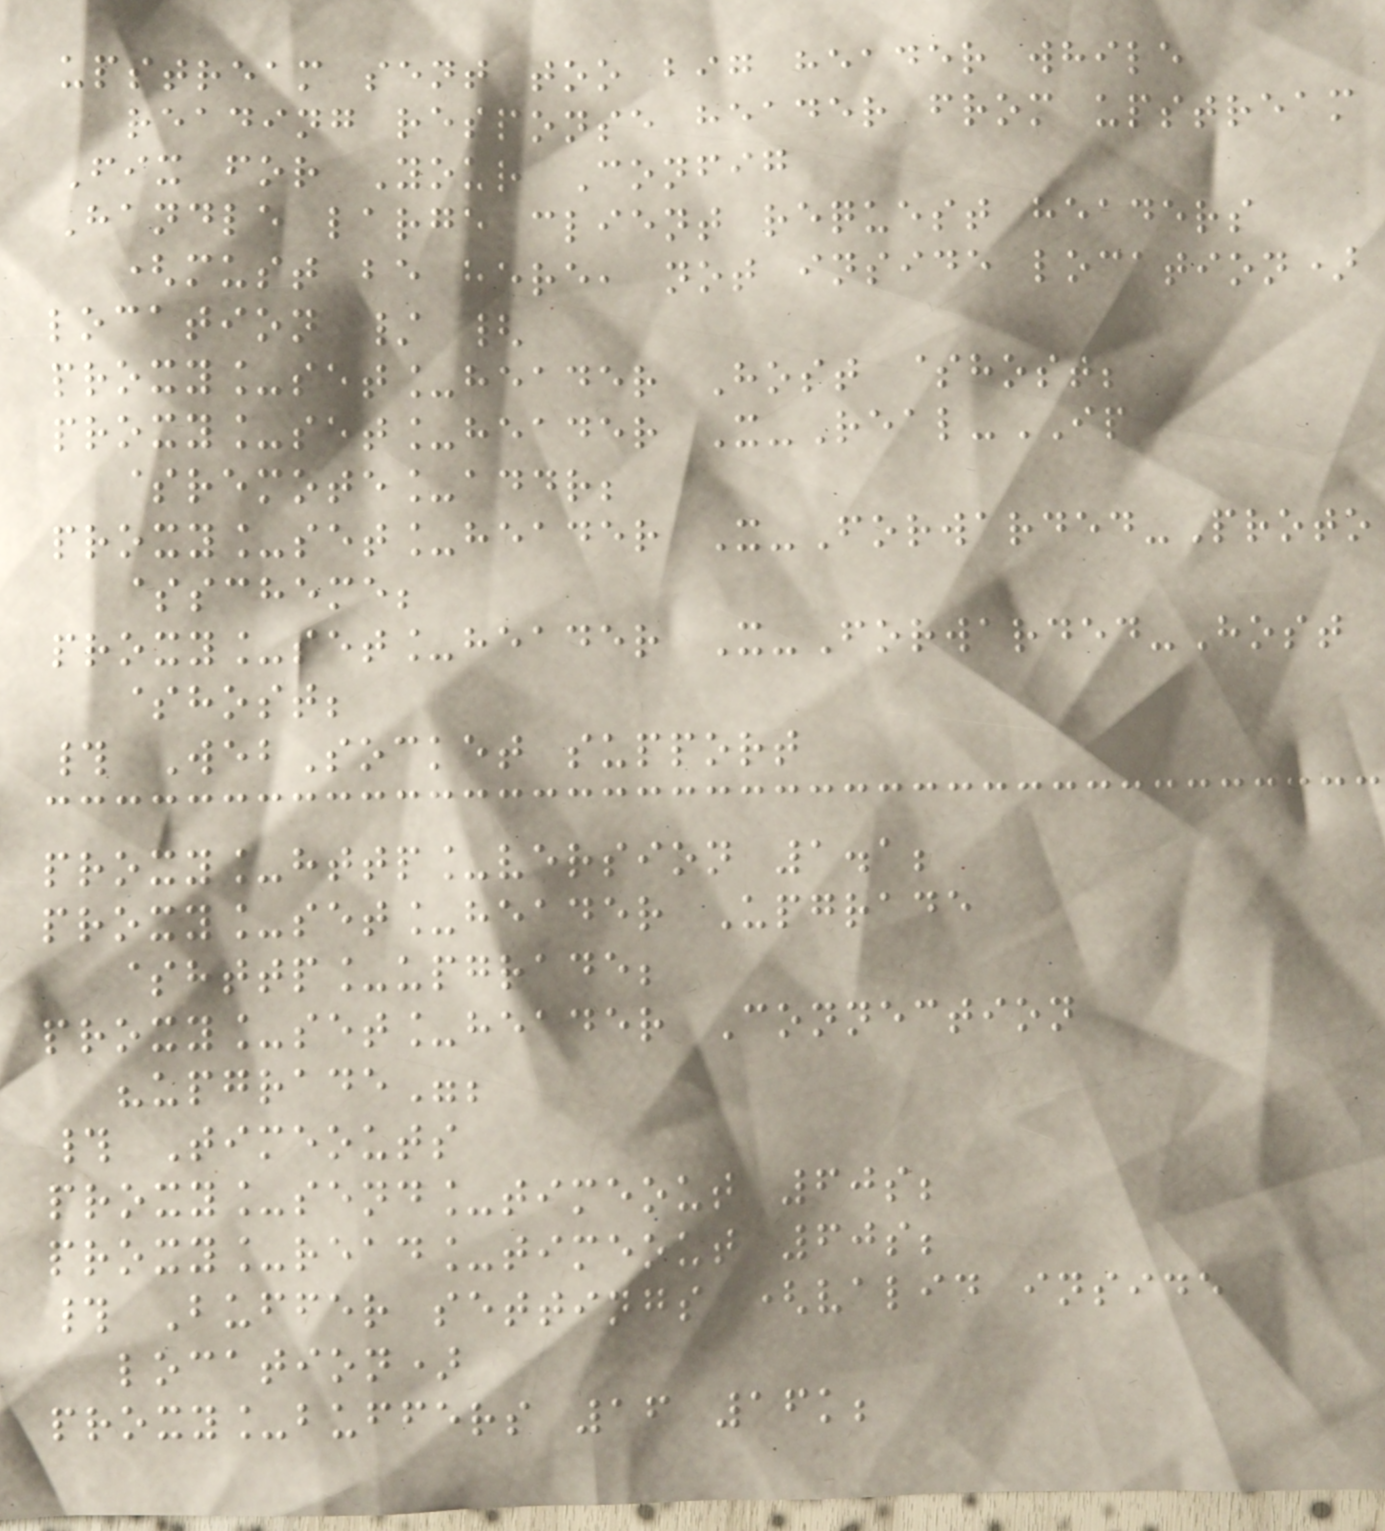upstream sent too big header while
reading response header from upstream
Fix for Your Config
Handle large client request headers
(must be here, not inside location)
location / {
proxy_set_header Host $host;
proxy_set_header X-Real-IP
$remote_addr;
proxy_set_header X-Forwarded-Proto
$scheme;
proxy_set_header X-Forwarded-Host
$host;
# WebSocket support
proxy_http_version 1.1;
proxy_set_header Upgrade
$http_upgrade;
proxy_set_header Connection
"upgrade";
# Timeouts
proxy_send_timeout 60s;
proxy_read_timeout 60s;
# Buffer settings (valid inside
location)
proxy_buffers 16 16k;
